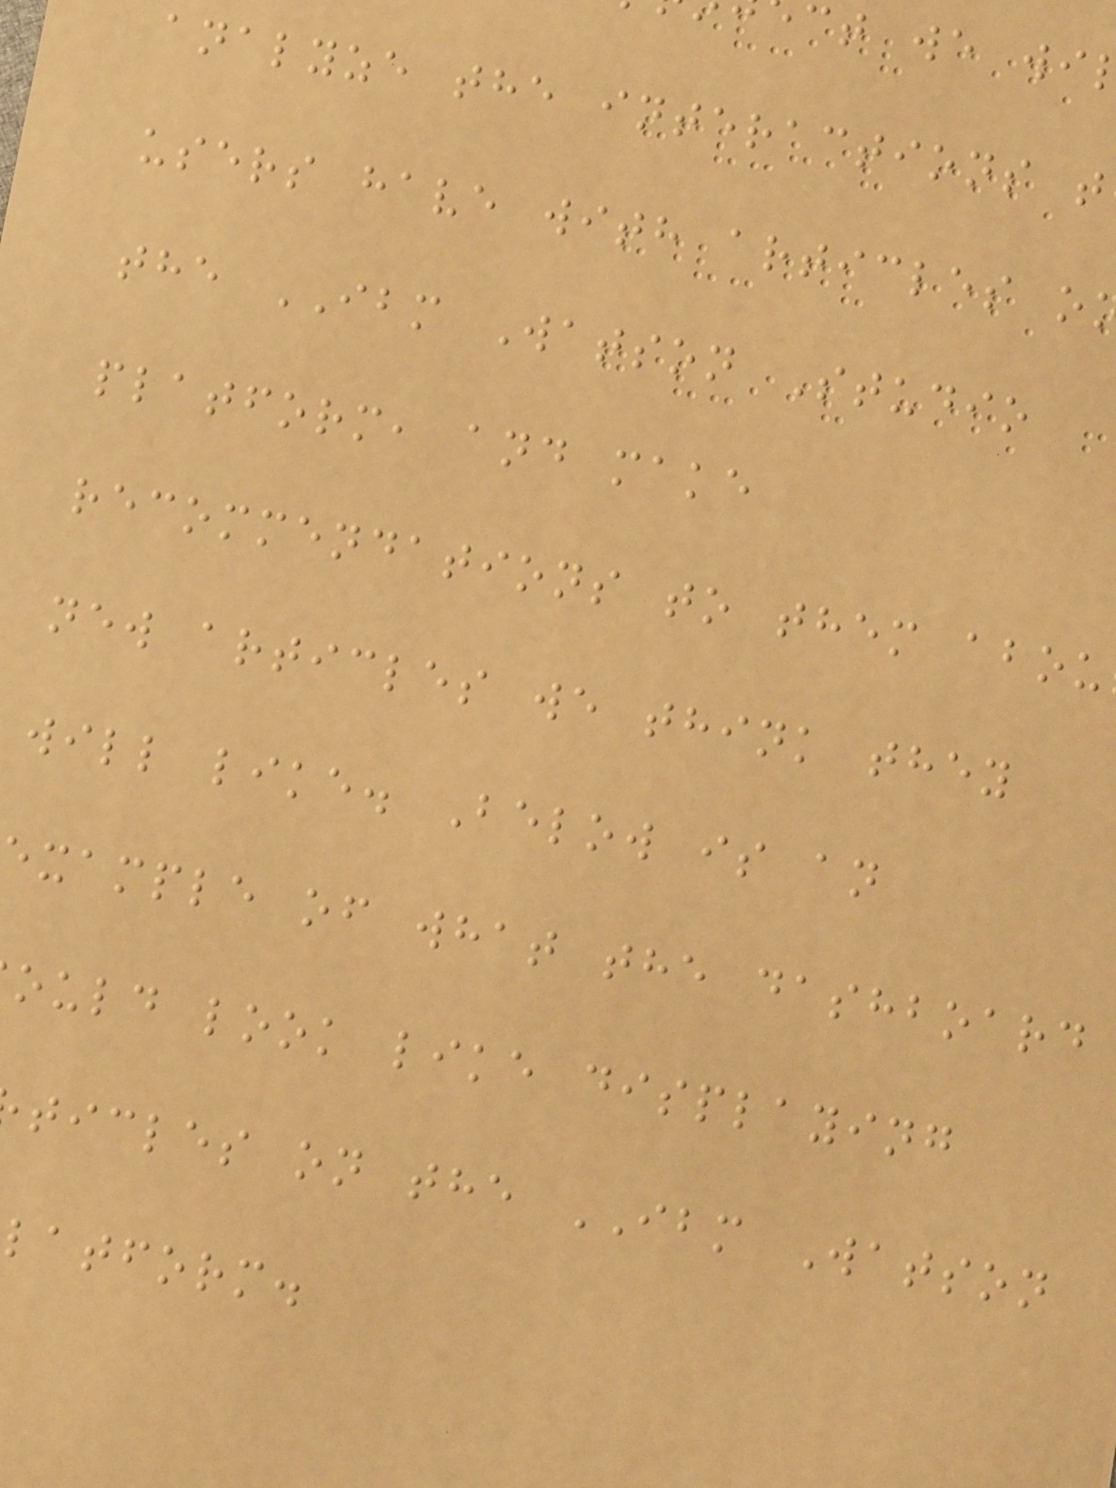ct we wi
analyze the interactions t
users have with articles o
the IBM Watson Studio
platform, and make
recommendations to them abou
new articles we think they
will like. Below is an
xample of what the dashboard
ould look like displaying
ticles on the IBM Watson
latform.
